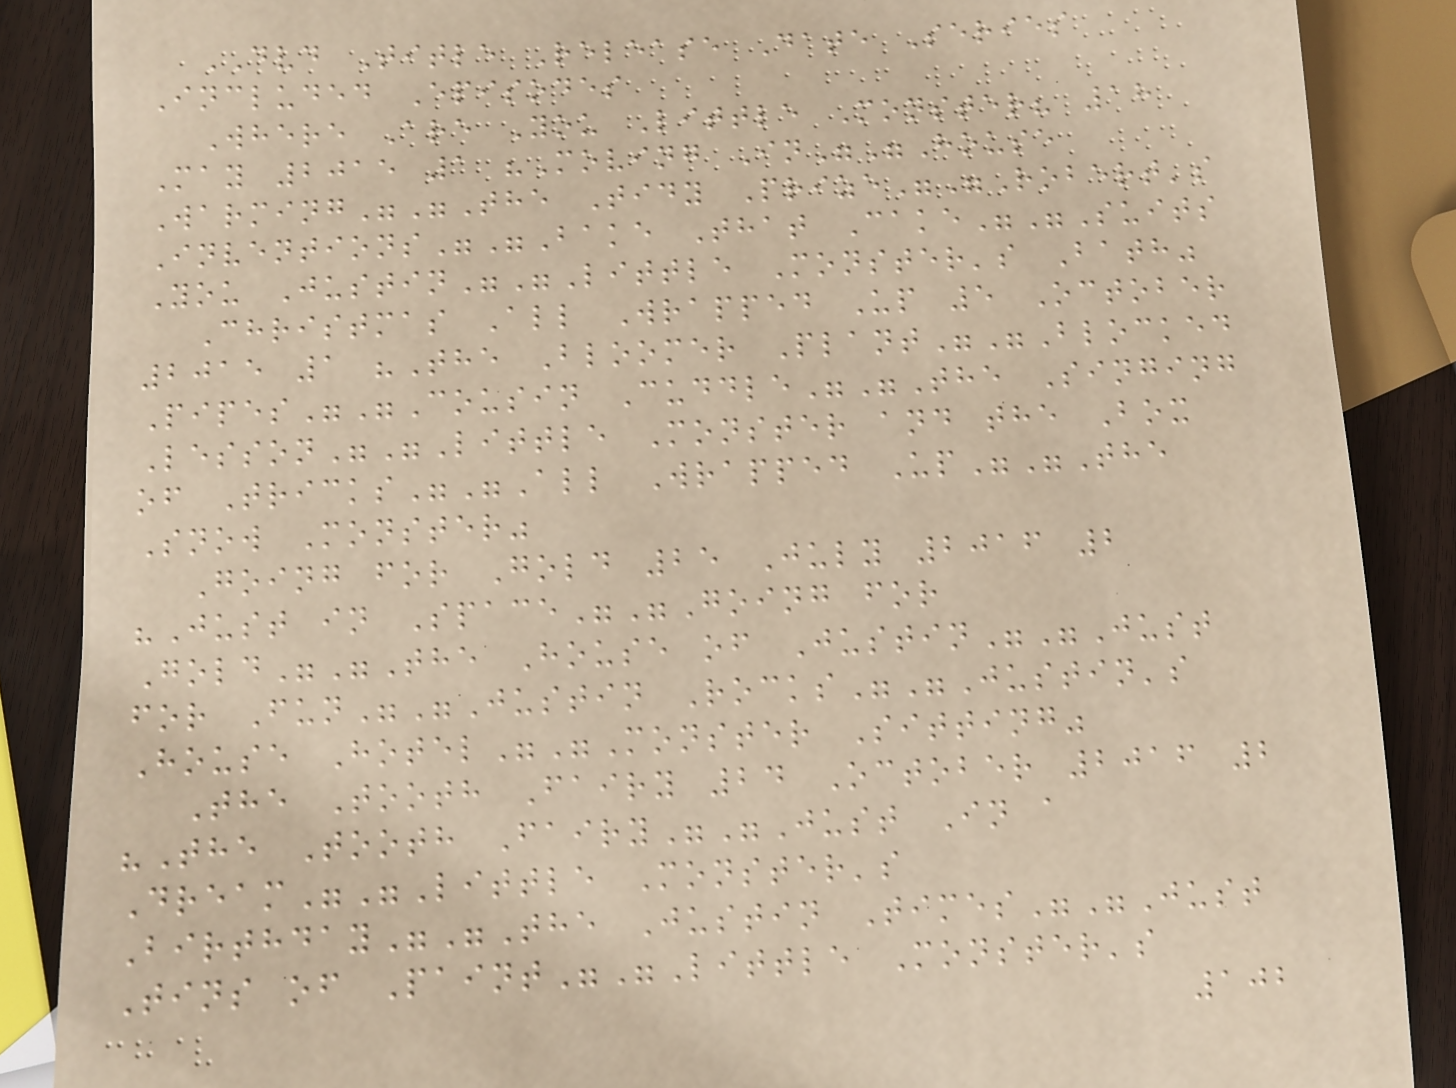DVD Title Release Date Series
Included Episodes
Where Are You Little Monster? 18
May 2015 1 "Moving In""House
Warming""The Tidy Prize""Robert's
Inventions""Bake That Cake""Suits
You Justin""Little Monster's Bath"
Christmas All Wrapped Up 5 October
2015 1 "The Bloomer Plant""Blocked
Pipes""Cousin Cuddle""The Singing
Lesson""Little Monster and the Box
of Tricks""All Wrapped Up""The
Snow Monster"
Going for Gold 25 July 2016 2
"Just in Space""Going for
Gold""The House of Justin""Just
for Fun""Justin Rocks""Justin's
House Hotel""Monster Sitting"
The Tooth Fairy 24 October 2016 2
"The Tooth Fairy""Just In a
Dream""Little Monster's
Birthday""The Justin Times""Just
Tins of Paint""Little Monster's
102
